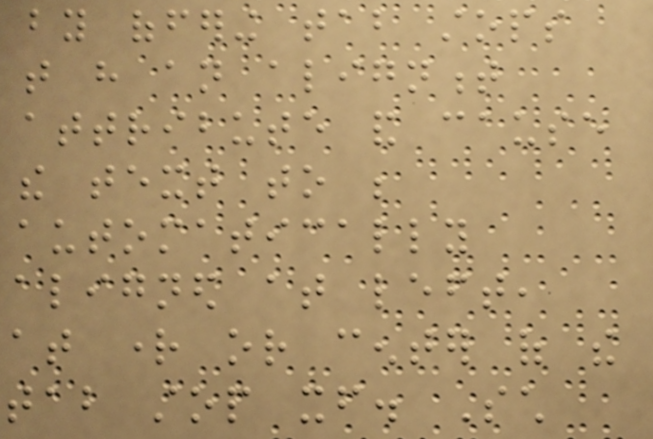by offering tab stops
that have an alignment
attribute and cause
the text to be
automatically
aligned at left,
at right or center of the
tab stop itself. Such
